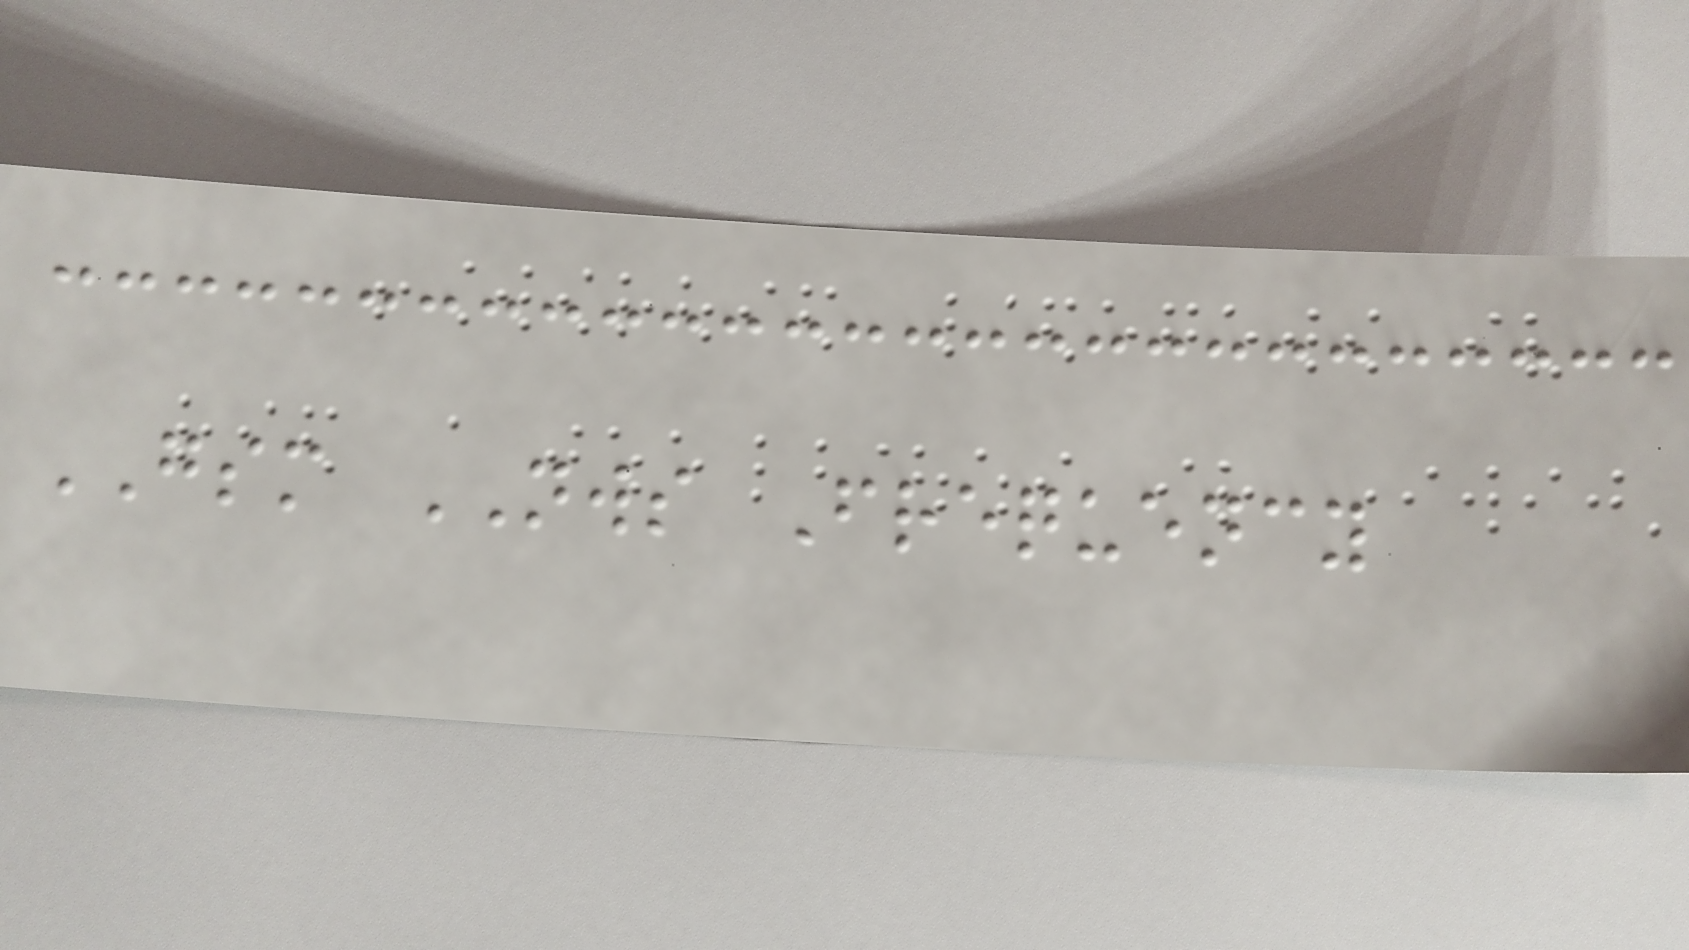GSM NWS Frequency
